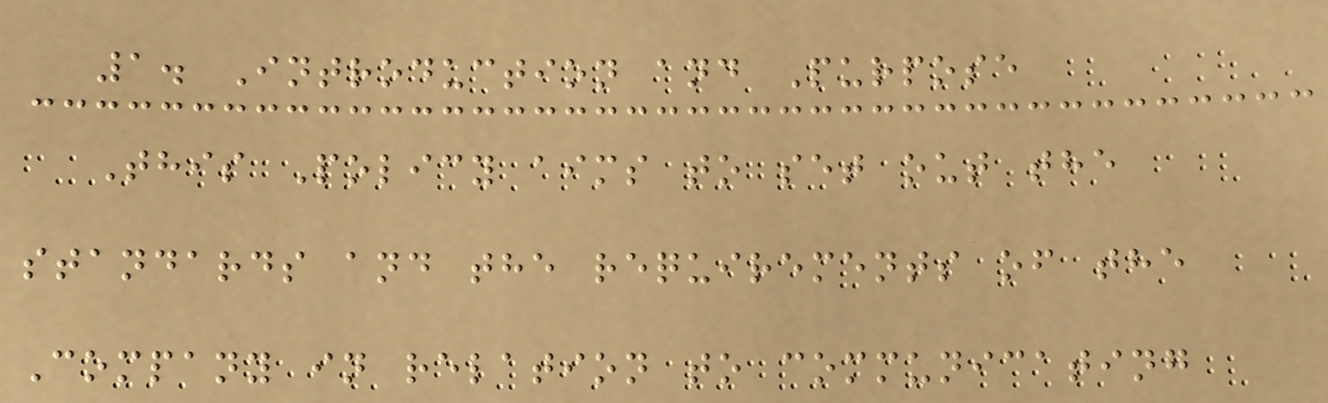1. Introduction and Purpose
This Policy aims to set out the
standards and the requirements of the
Company in relation to communicating
